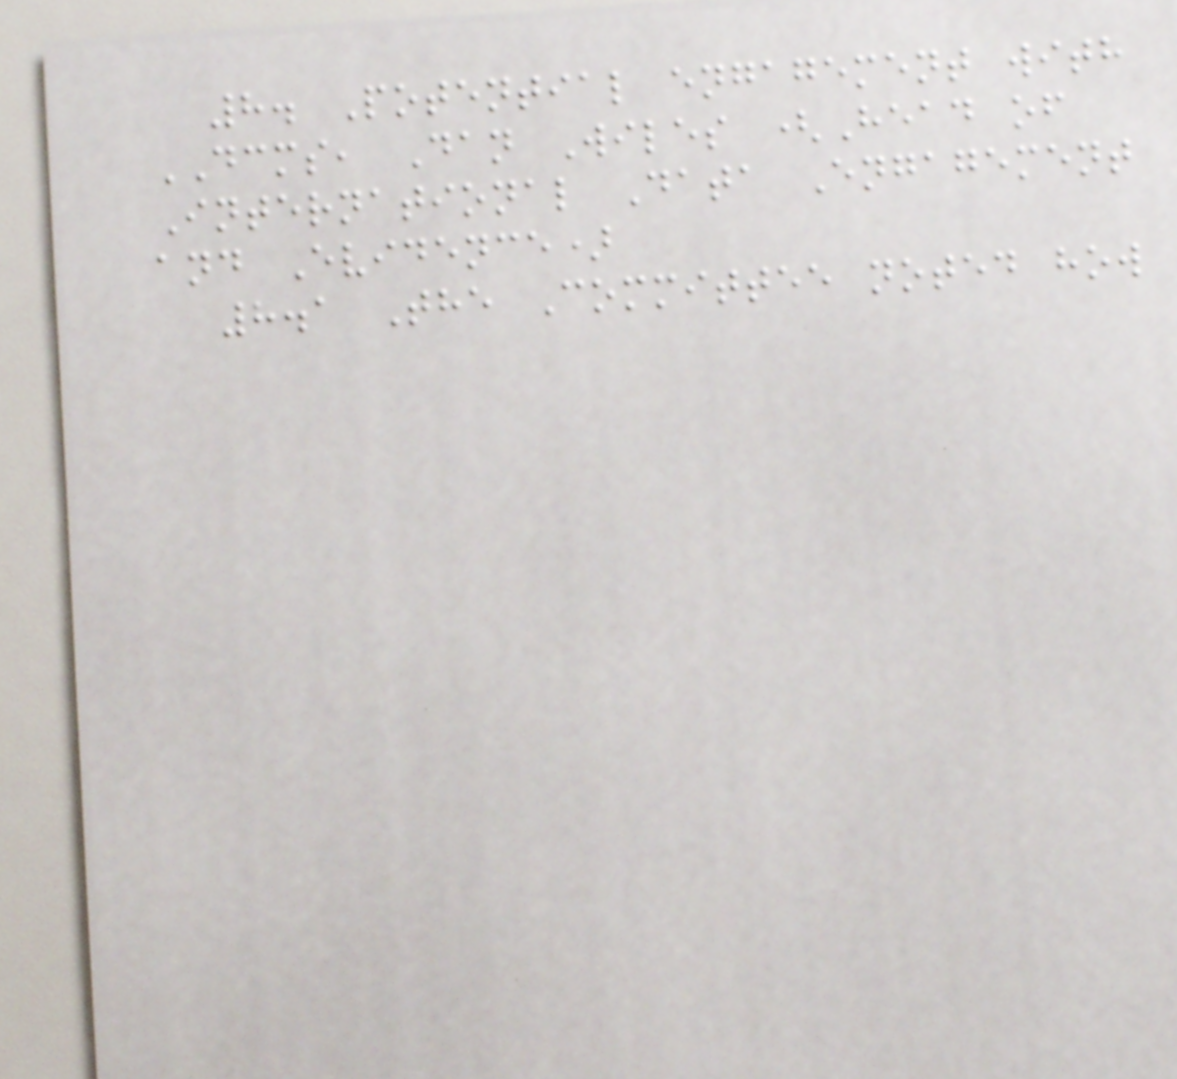8. Potential engagement with
DCMS, Dan Wiles (Head of
International Data Engagement
and Evidence)
8.1 The Committee noted how
